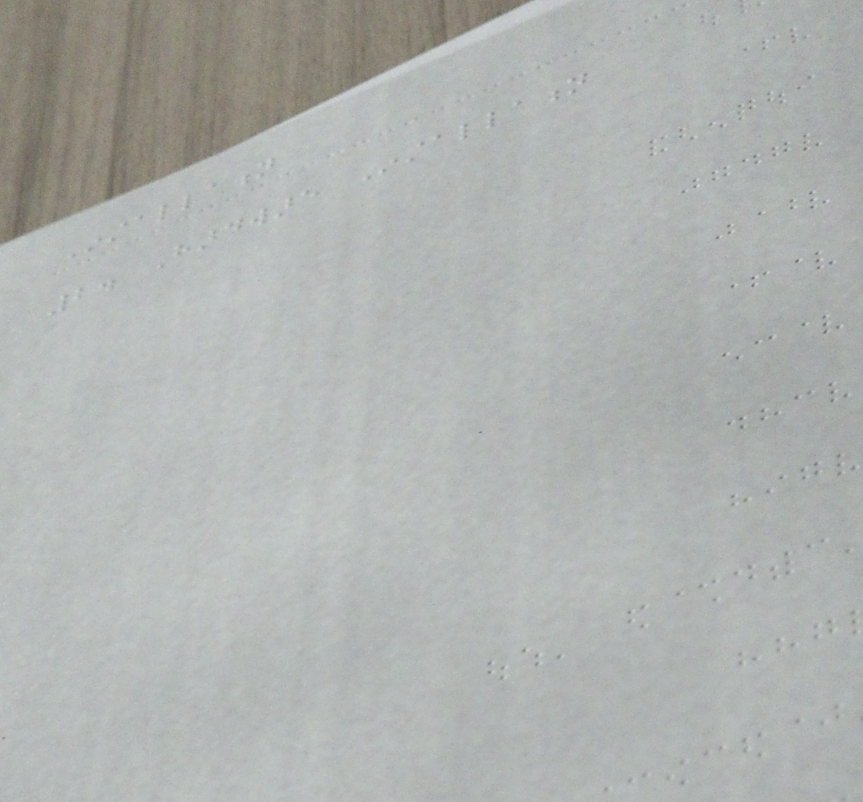Installation
2. Hardware Installation
